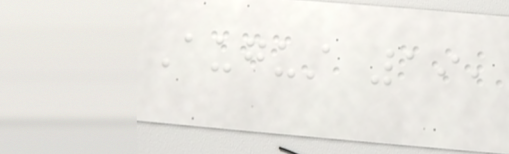August 19,
